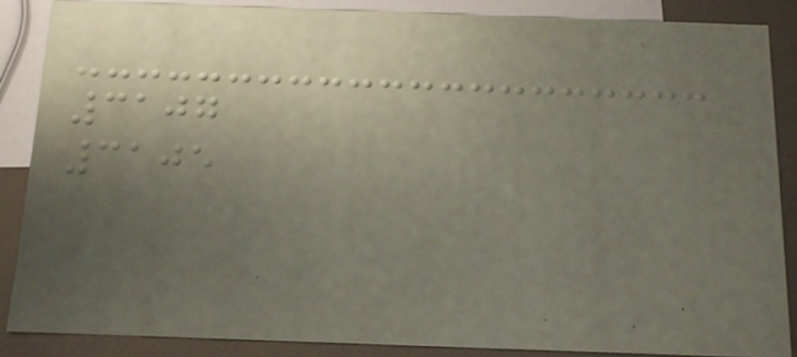3107
3105
